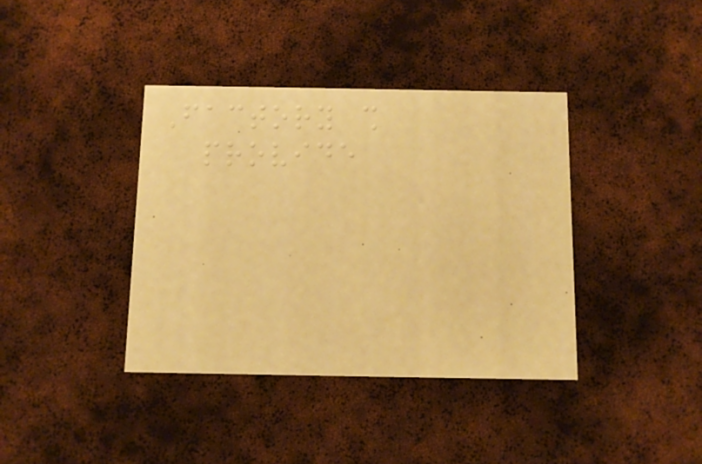Factory shall
provide
